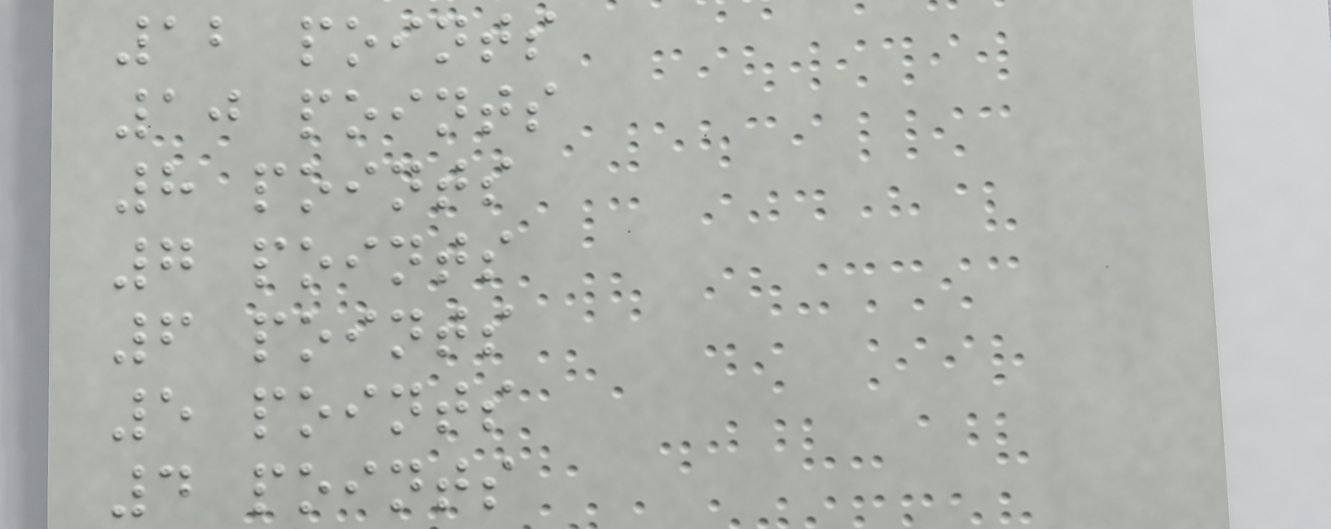12 points
10 points
8 points
7 points
6 points
5 points
4 points
